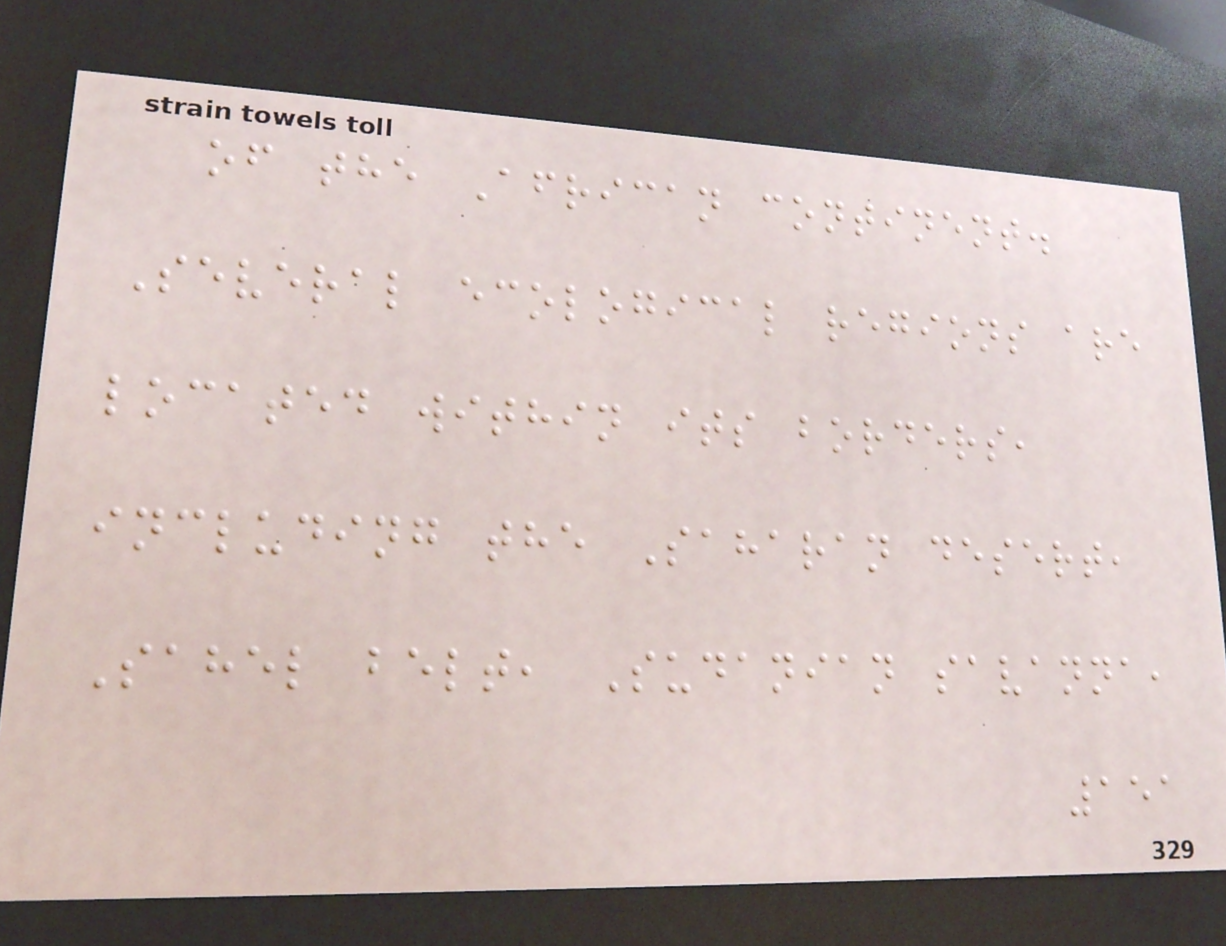of the African continent.
Several ecological regions are
located within its borders,
including the Saharan desert,
Sahel belt, Sudanian savanna,
151
